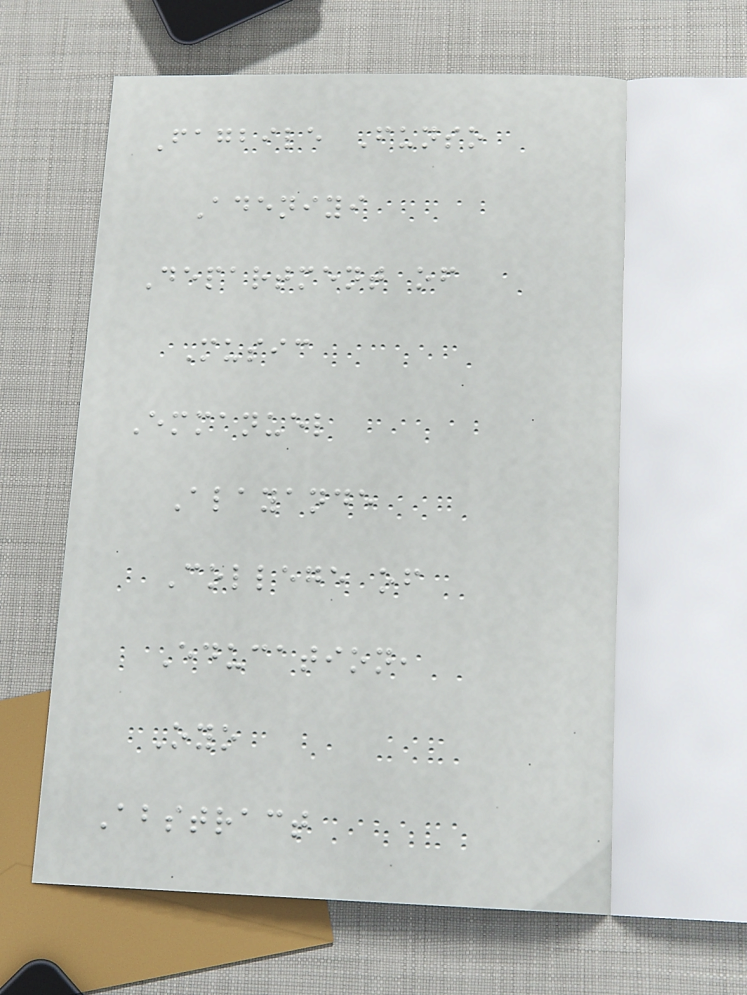Fagbile Funso
Adeniyi
Department of
Music
Emmanuel
Alayande
College of
Education,
Oyo
Abstract
